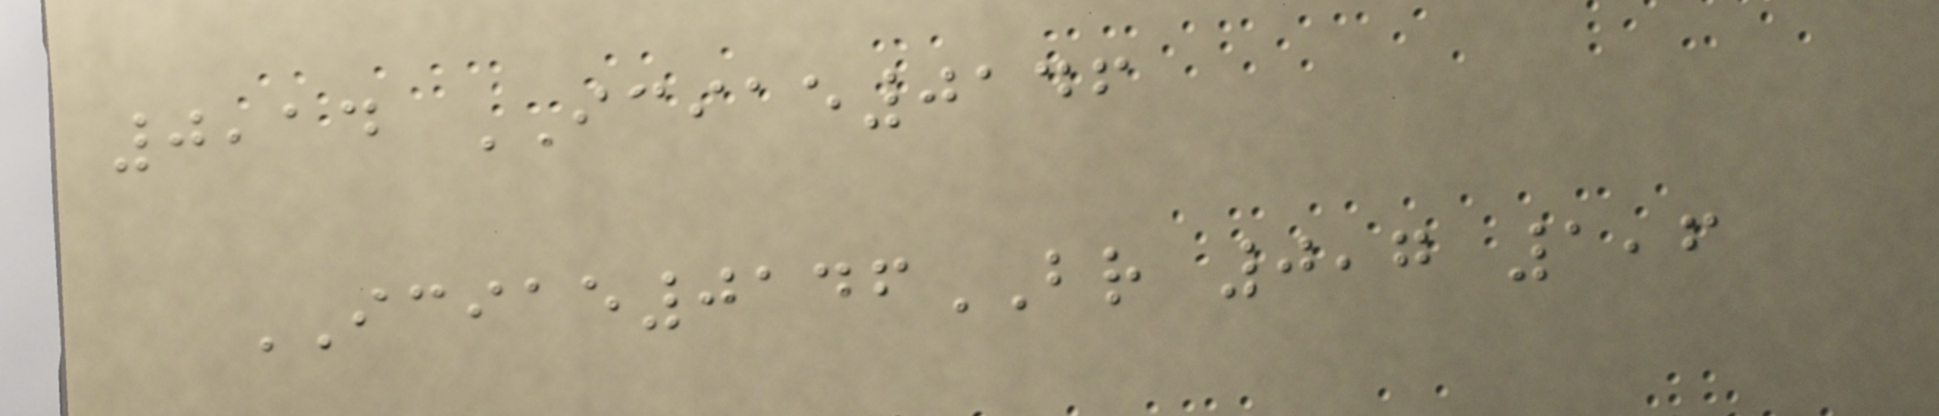0,14 ICIAE0146
ICIAE0146BR 0,7 1,6
